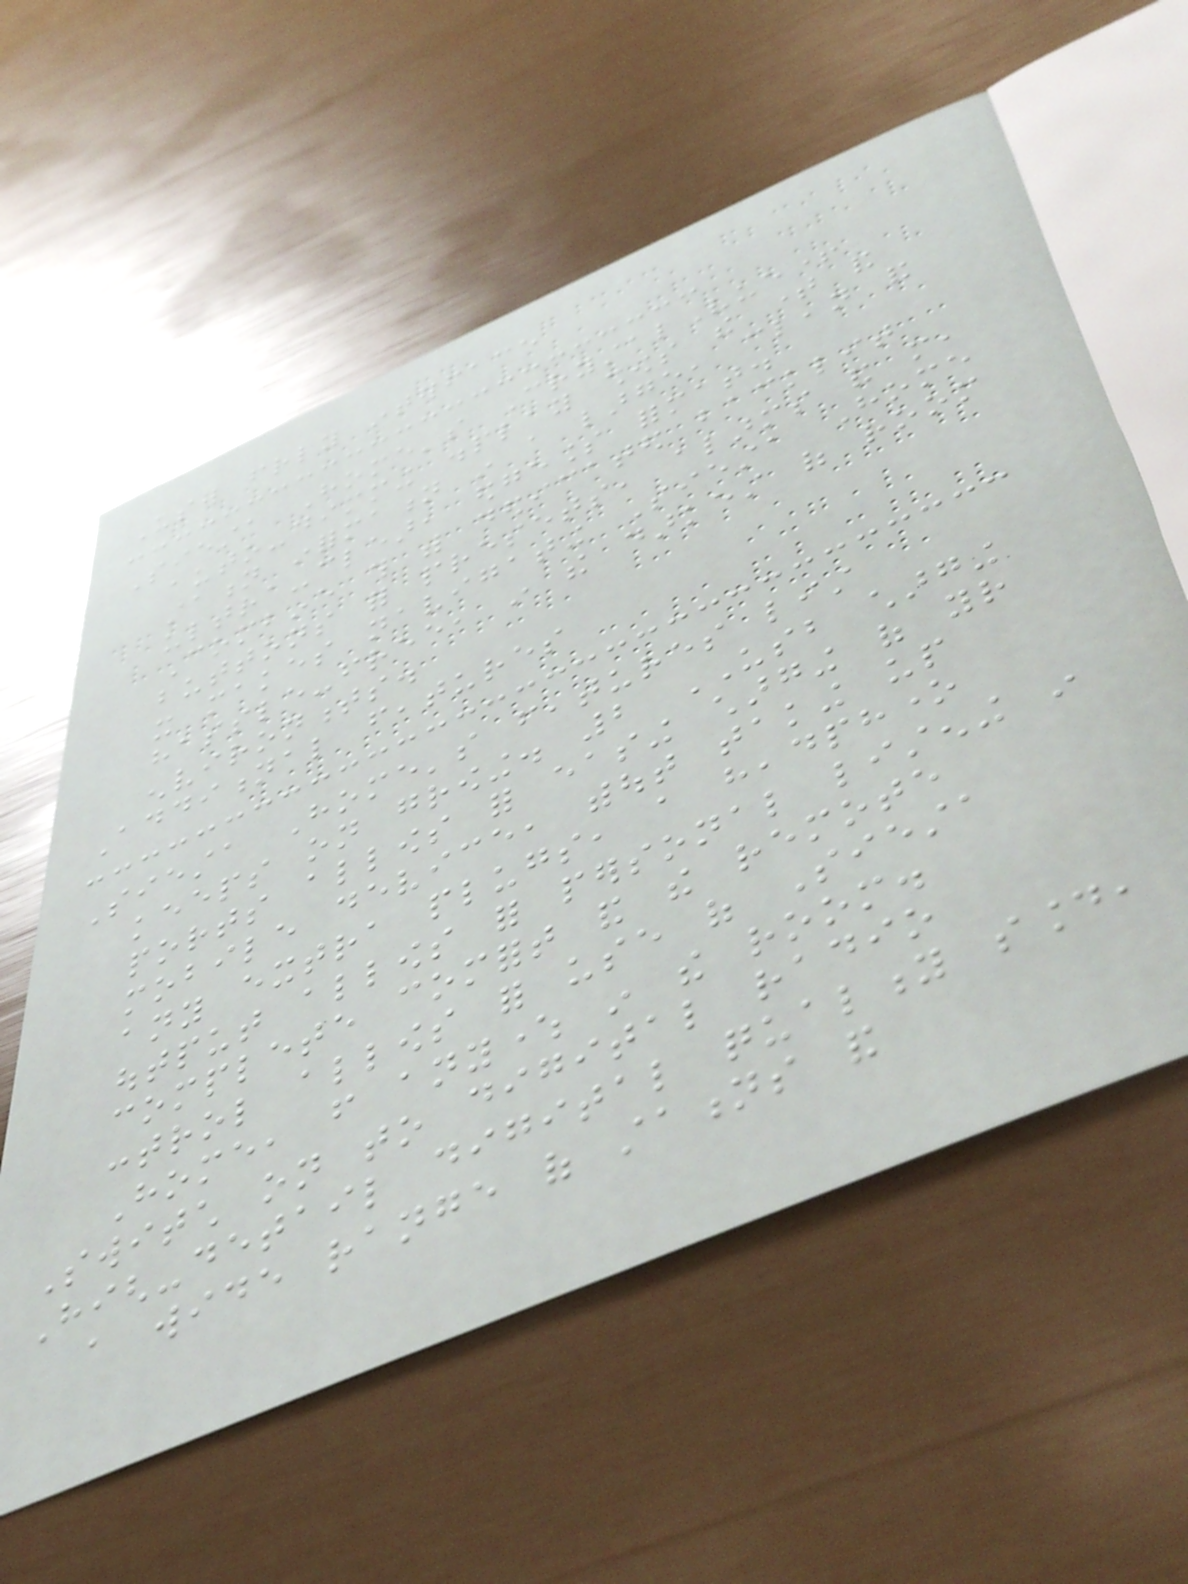User friendly interface
Siesta Home's CrystalVue+
auto-dimming display shows the time and
station information in a large, clean and
ultra-clear, edgeless format.
Combine this with dedicated backlit
buttons for presets, alarms and more,
it makes navigating Siesta Home
hassle-free, in the darkest of room
environments.
Additional features
Siesta Home's features list
keeps on growing. 2 USB charging
ports allows for easing charging of your
mobile device, without taking up
any extra plugs, a headphone
output allows for personal listening in
complete comfort and the remote
control allows for use of Siesta
Home, from anywhere in the room.
Switch on to digital radio
High-detail digital quality sound,
a wide range of stations and
